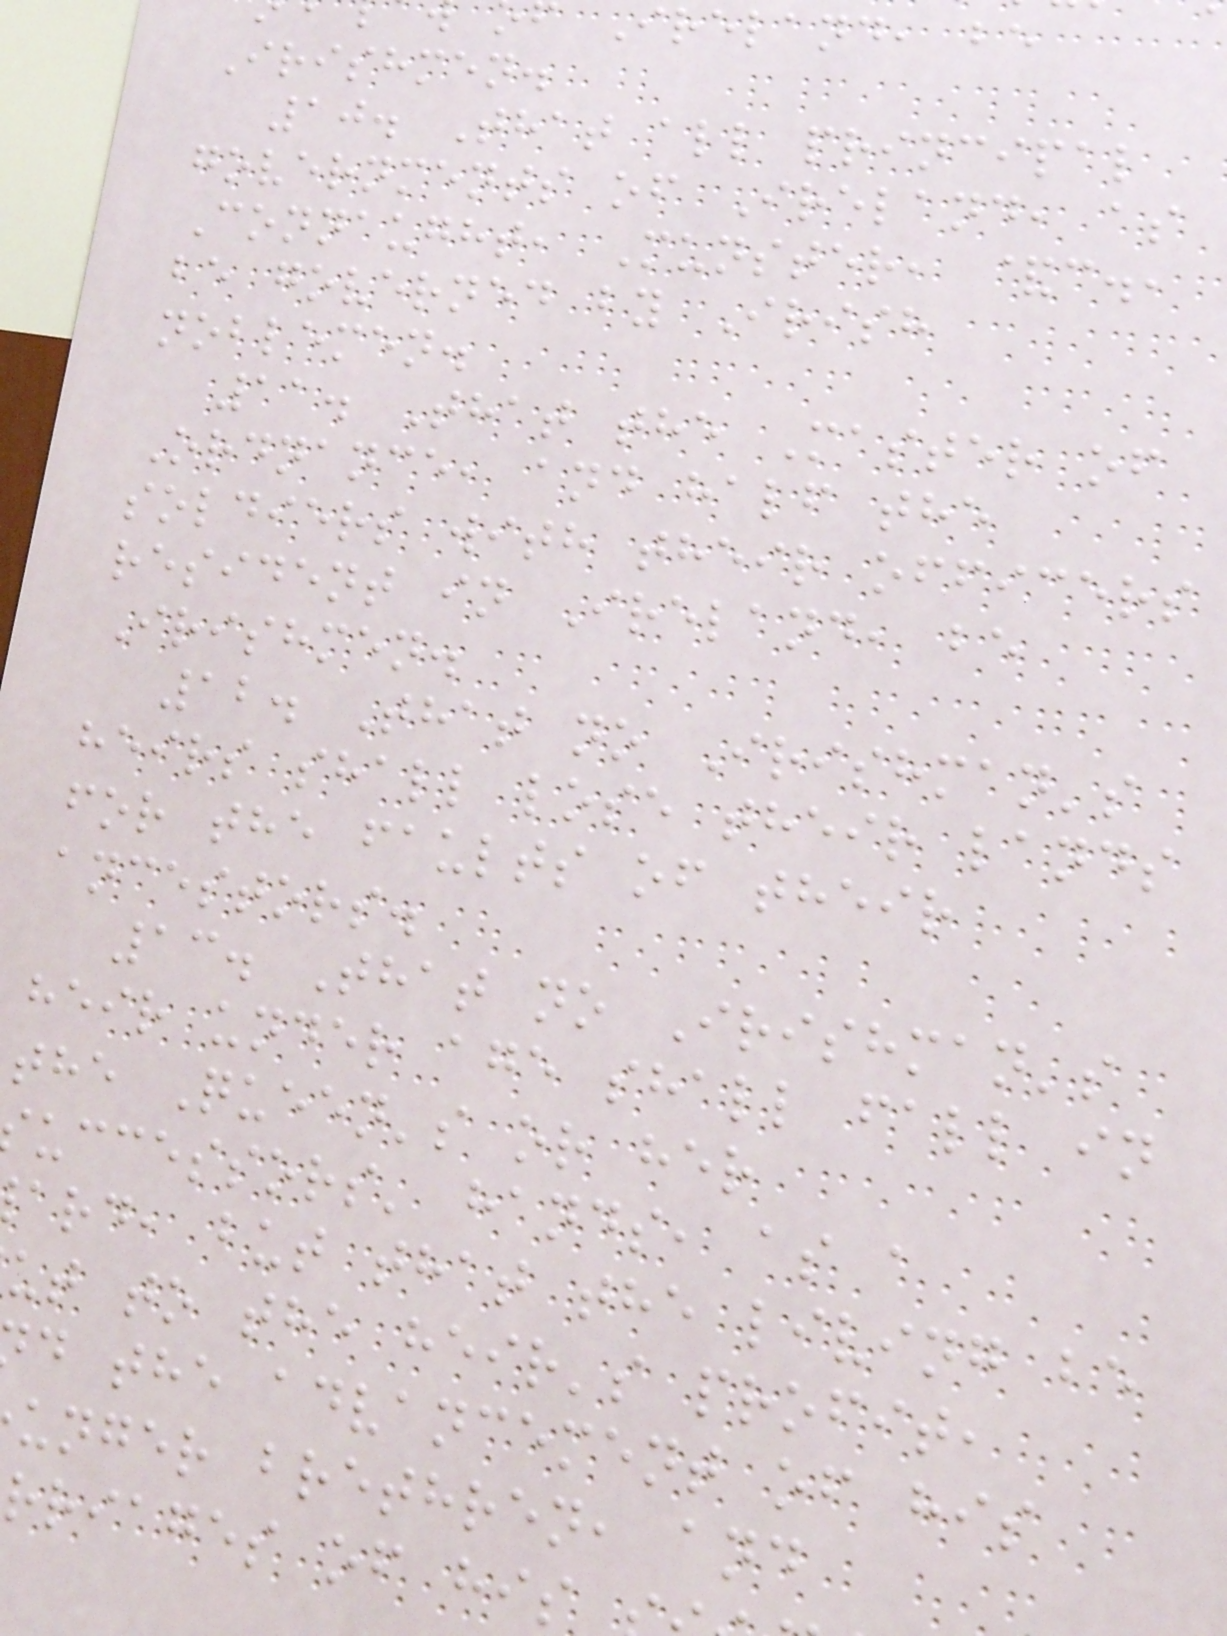Ireland, be
Irishmen.
10. That all principal
governments of Ireland, as
Connaught, Munster, &c.,
be governed by Irish
noblemen.
11. That the Master of
Ordnance, and half the
soldiers with their officers
resident in Ireland, be
Irishmen.
12. That no Irishman's
heirs shall lose their lands
for the faults of their
ancestors.
13. That no Irishman's
heir under age shall fall in
the Queen's or her
uccessors' hands, as a
ard, but that the living be
ut to the heir's profit,
d the advancement of his
unger brethren, and
rriages of his
